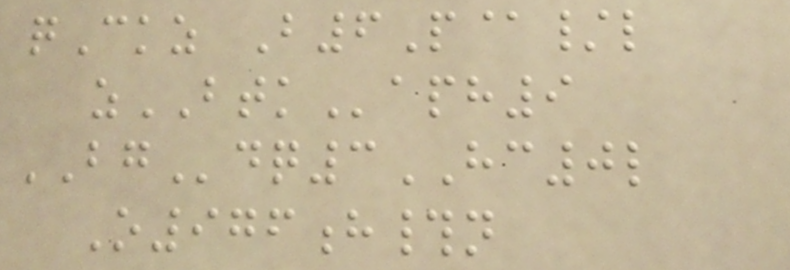qCkz B6P@/l
zBTKaph9
BGdq3HC0l
O976h#n
